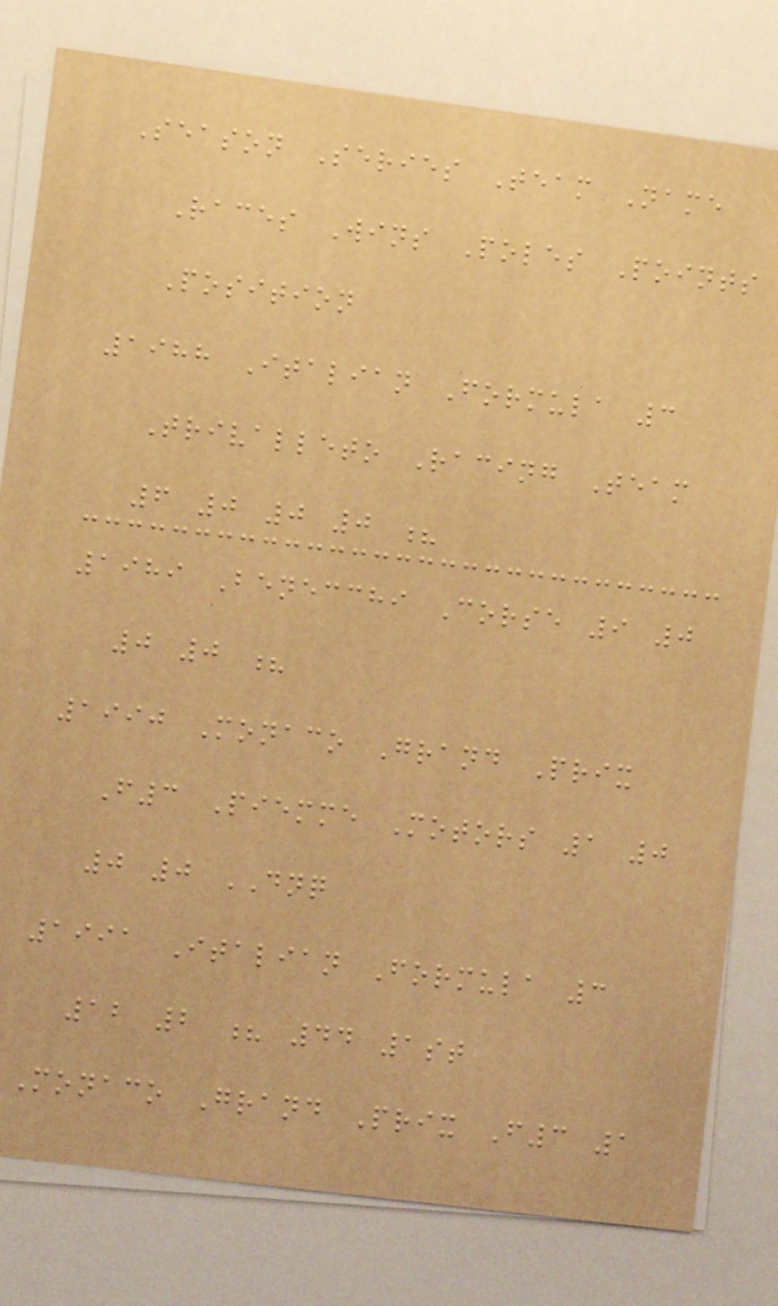Season Series Team Name
Races Wins Poles Points
Position
1988 Italian Formula 3
Trivalleto Racing Team
6 0 0 0 ?
1989 Benecchi Corse 9 0
0 0 ?
1990 Monaco Grand Prix
F3 Piemme Motors 1 0
0 0 DNQ
1991 Italian Formula 3
12 2 ? 44 1st
Monaco Grand Prix F3 1
